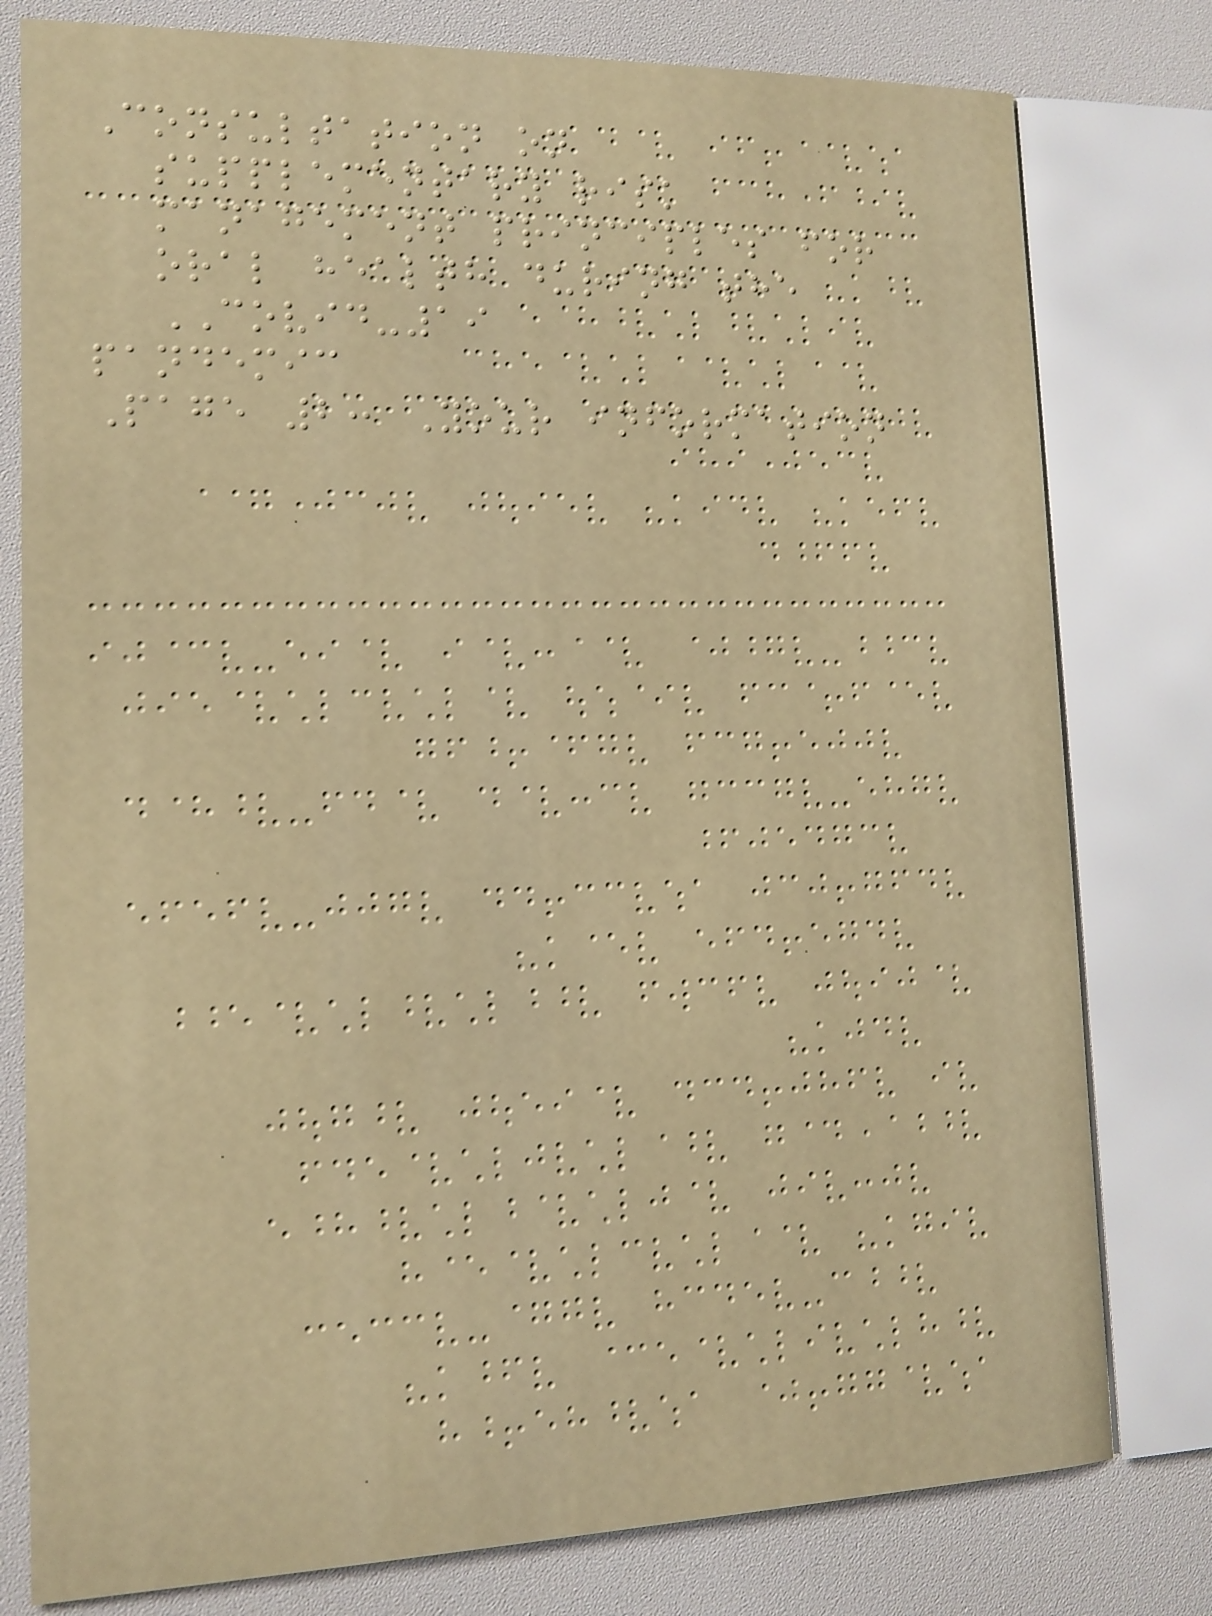Consultation on
supplementary risk
management principles for
oral health during the
COVID-19
pandemic
Page 2: Your information
